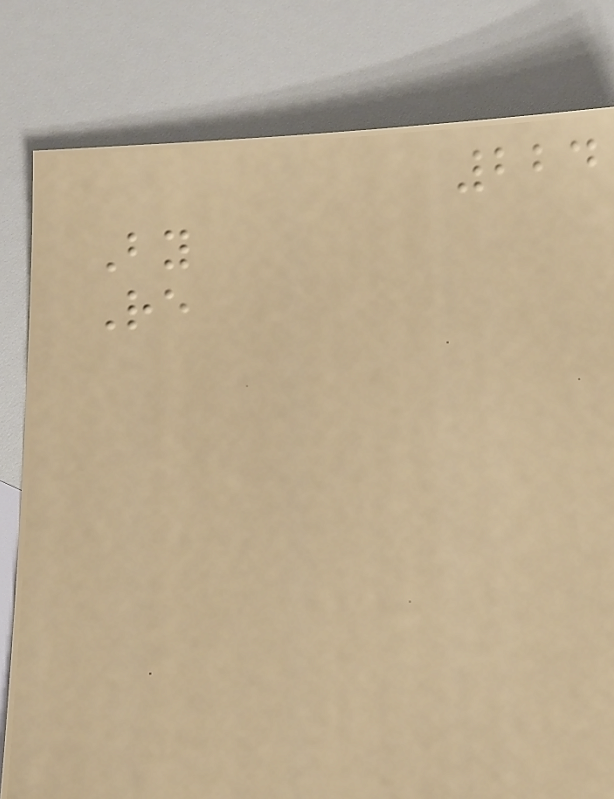224
By
Re
